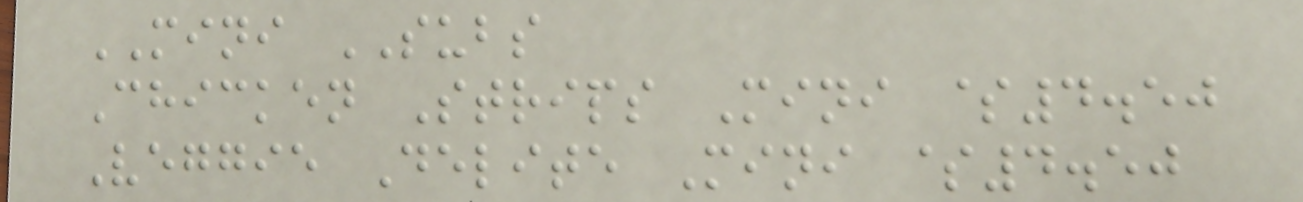MINI SUBS
Chicken Strips Mini $4.50
Veggie Delite Mini $4.50
